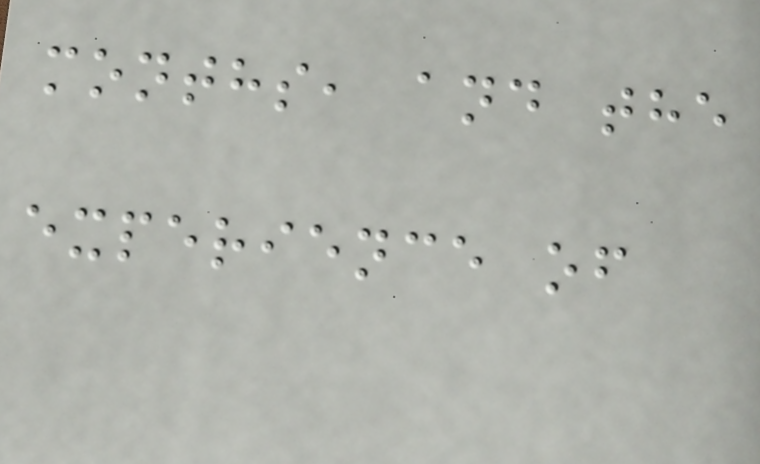months, and the
experience of
